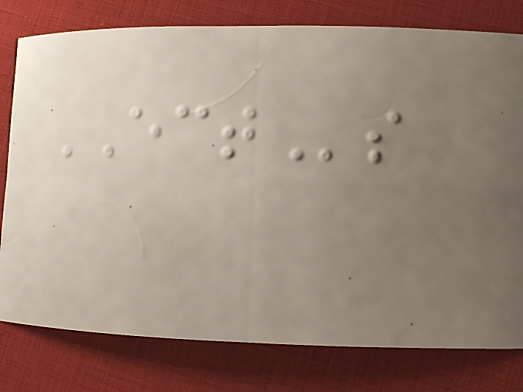ECTs
